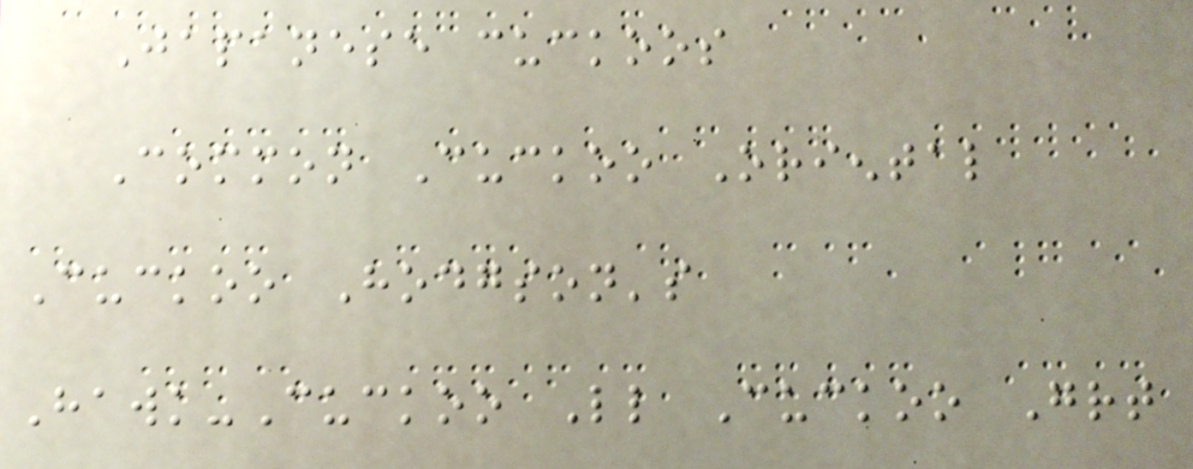Japanese cuckoos
Common Cuckoo Oriental
Cuckoo Hodgson's
Hawk-Cuckoo Little Cuckoo Great
